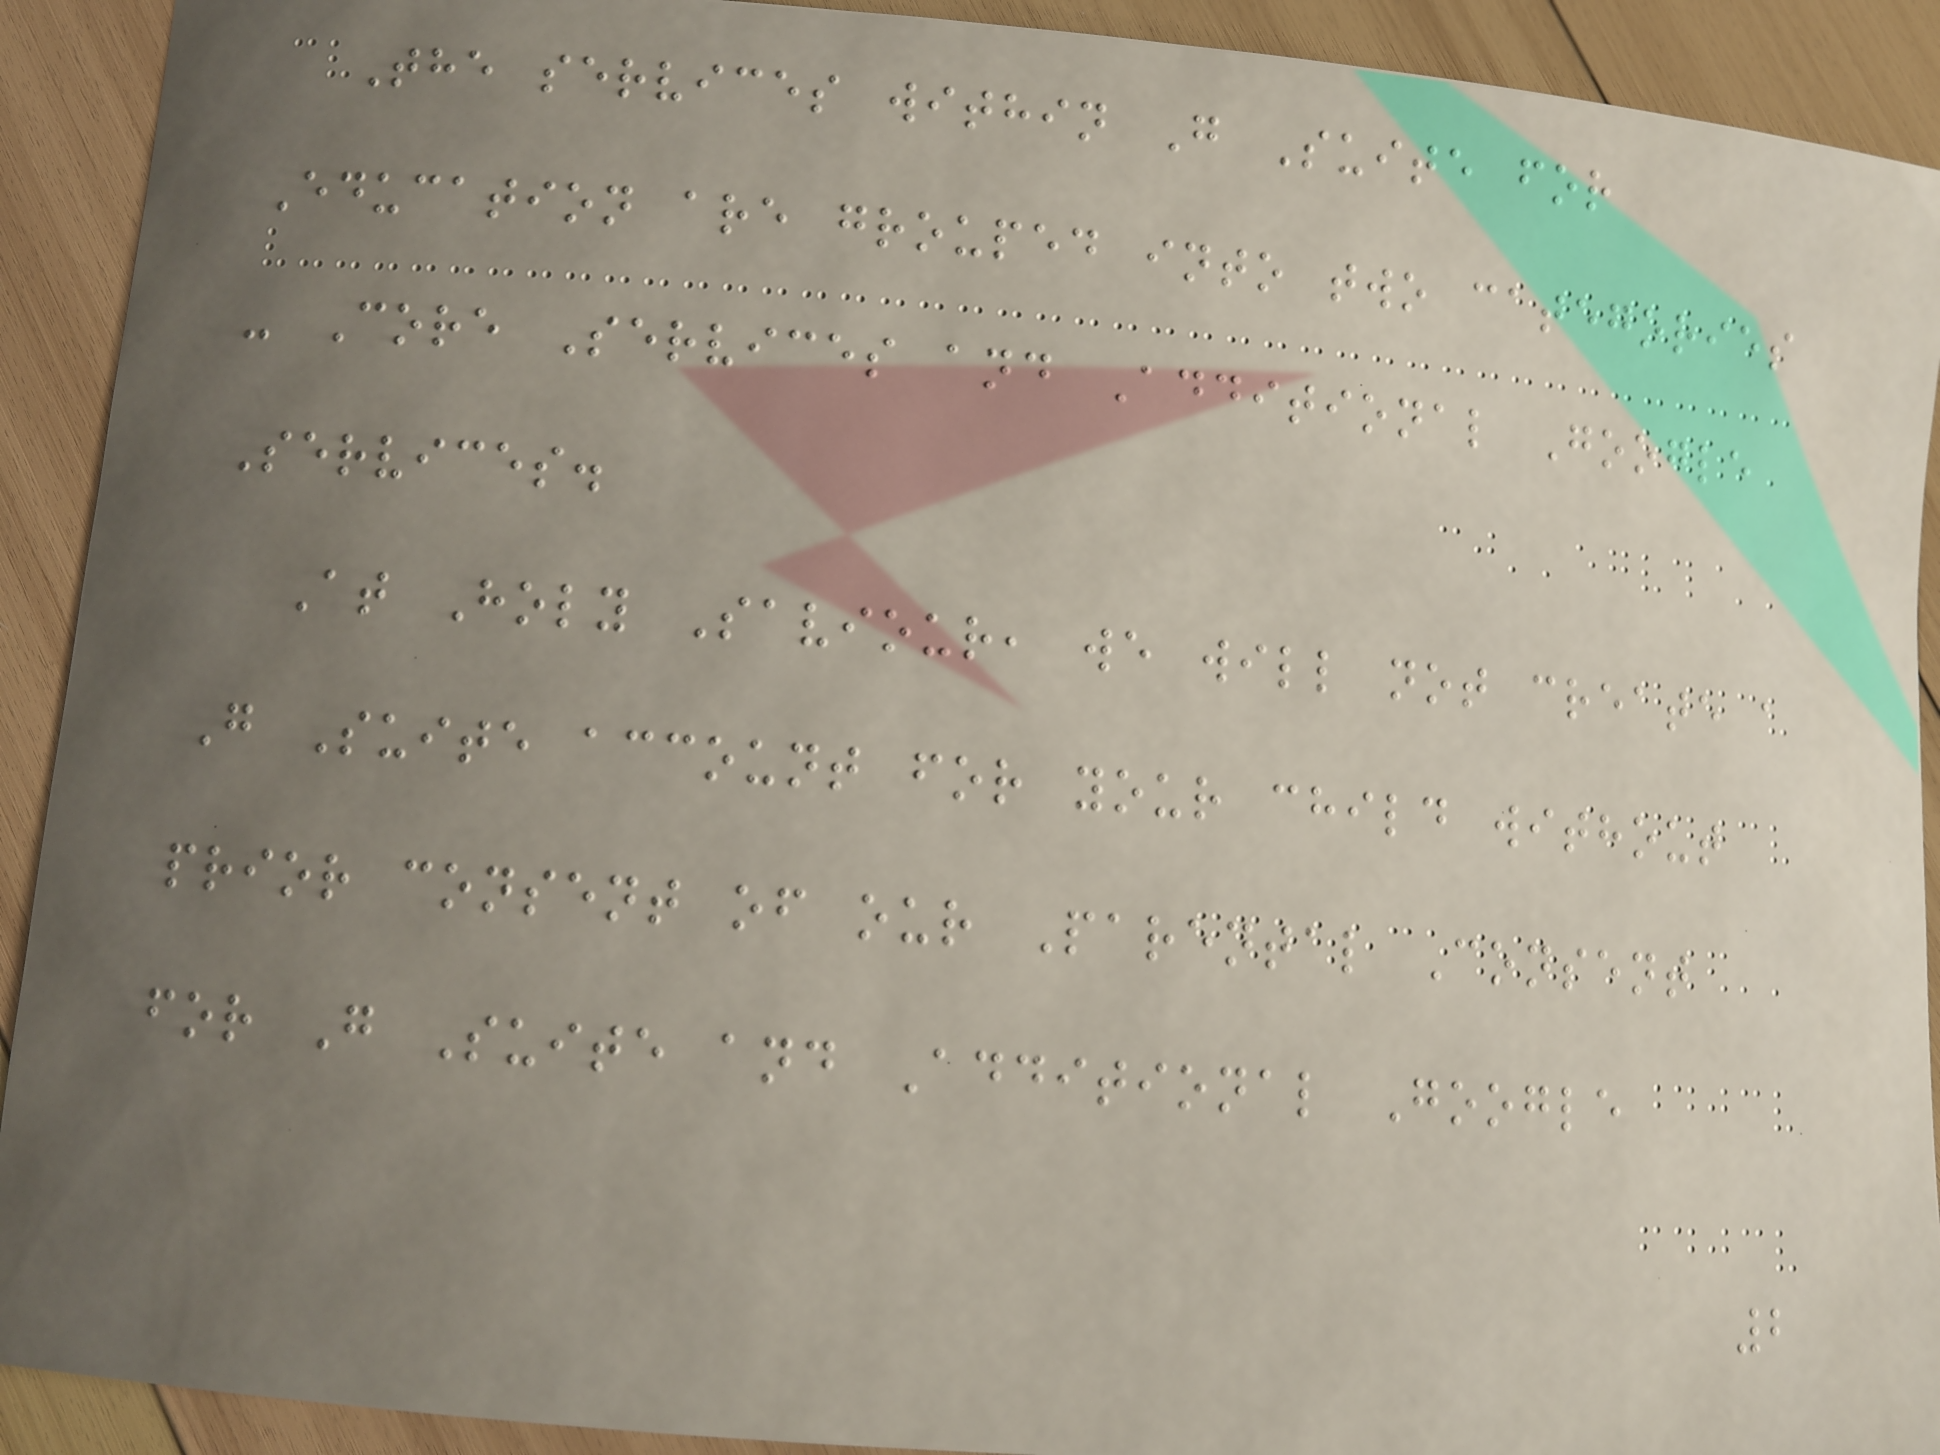The services within G Suite for
Education are grouped into two categories
- Core Services and Additional Google
Services.
At Holy Saviour, we will not create a
G Suite account for your child without
prior consent of our Parental Consent
for G Suite and Additional Google
2
